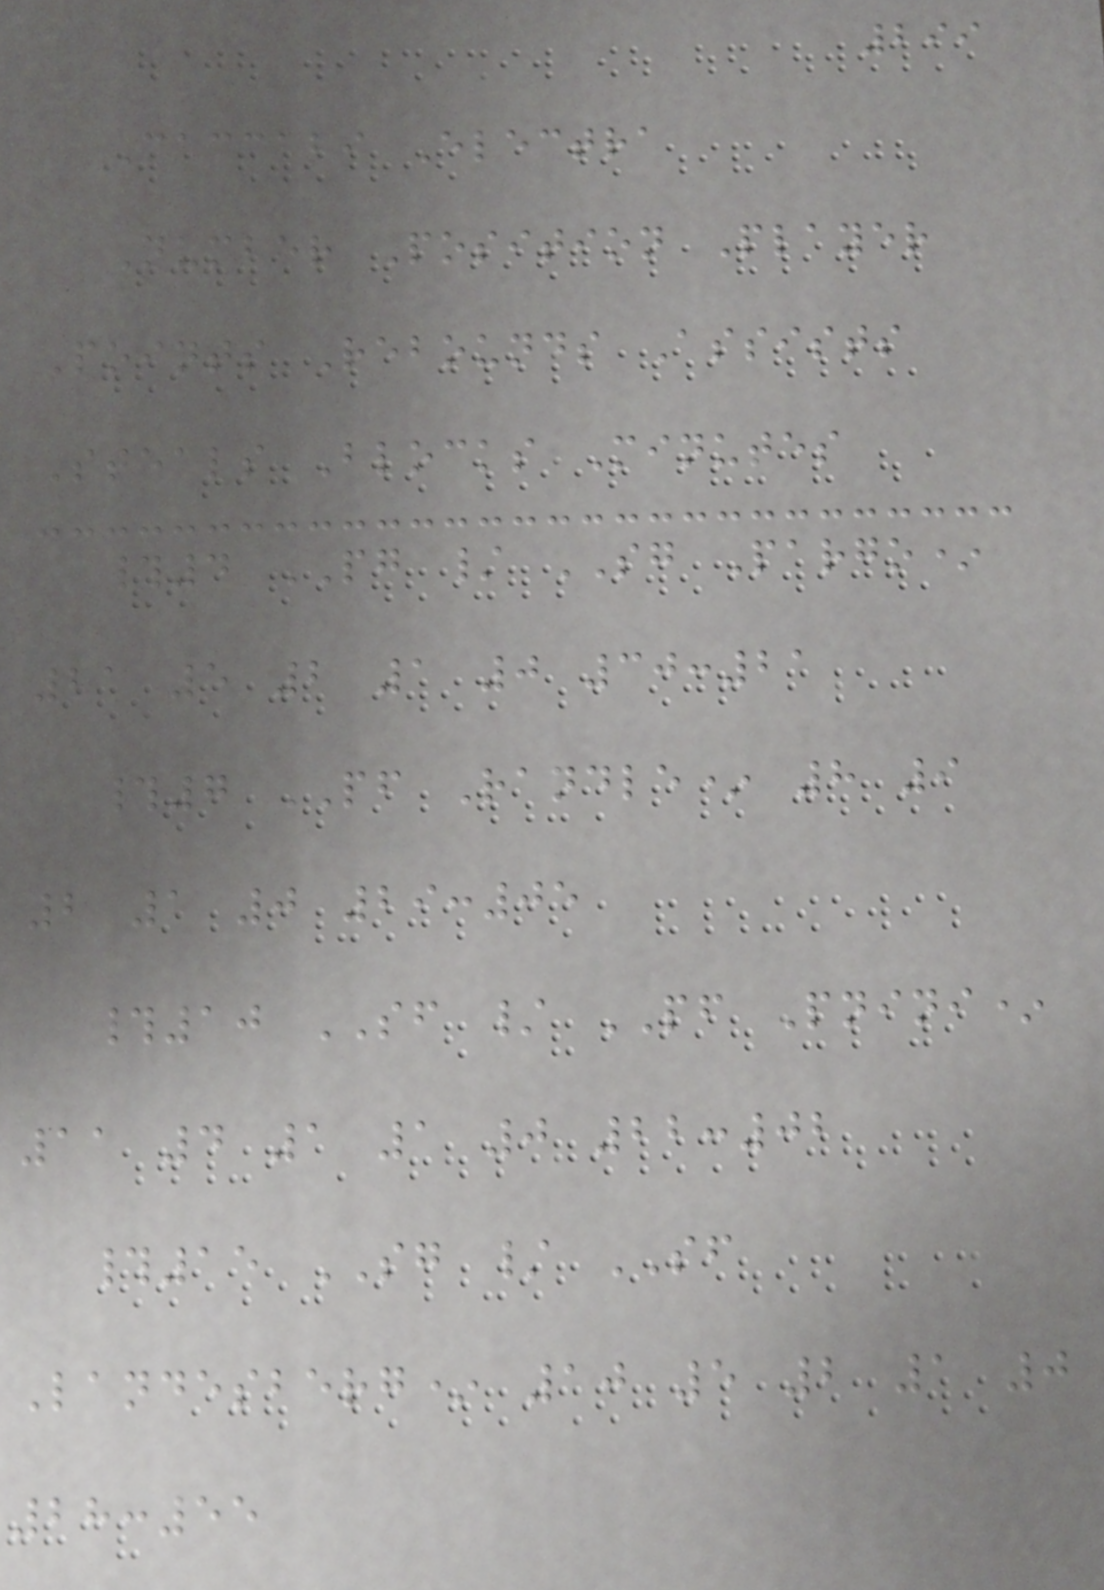299
Maccabi Electra
Number Position Player
Points Rebounds Assists
Steals Blocks Minutes
#4 PG / SG Pargo*
21 5 2 1 0 30:21
#7 PF Randle* 8 9
2 1 0 29:05
#10 SF / PF Pnini*
11 4 1 1 0 22:02
#15 SG / SF
Landesberg* 10 5 2 1 0
28:55
